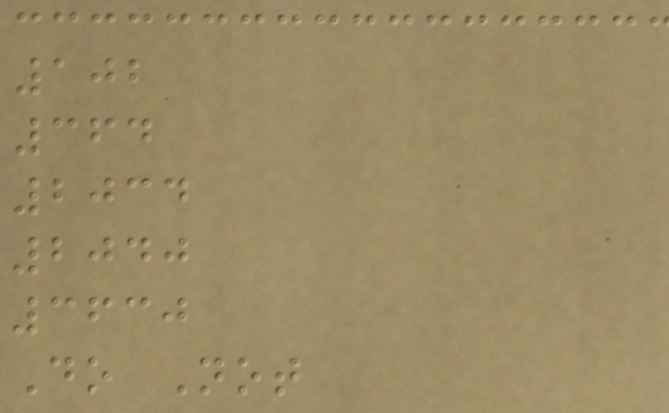102
364
2034
2040
3630
Do Not
